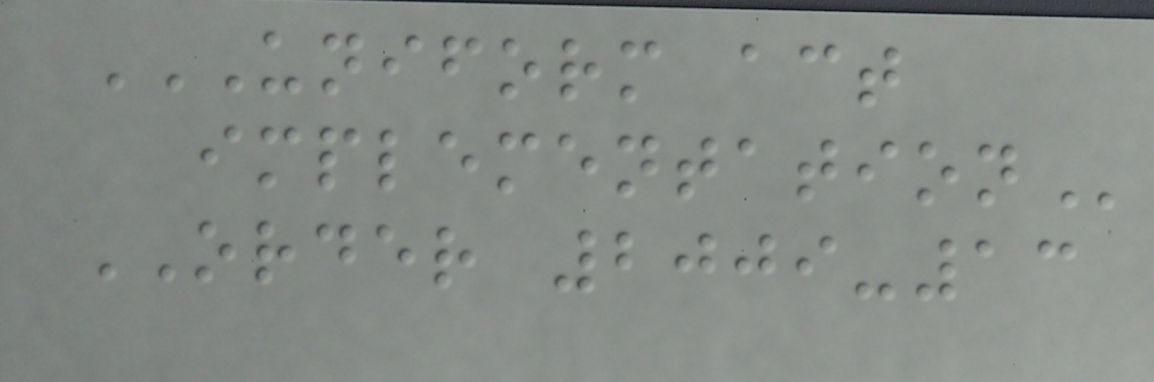UNIFORM ACT
IMPLEMENTATION
ORDER 2009-13
